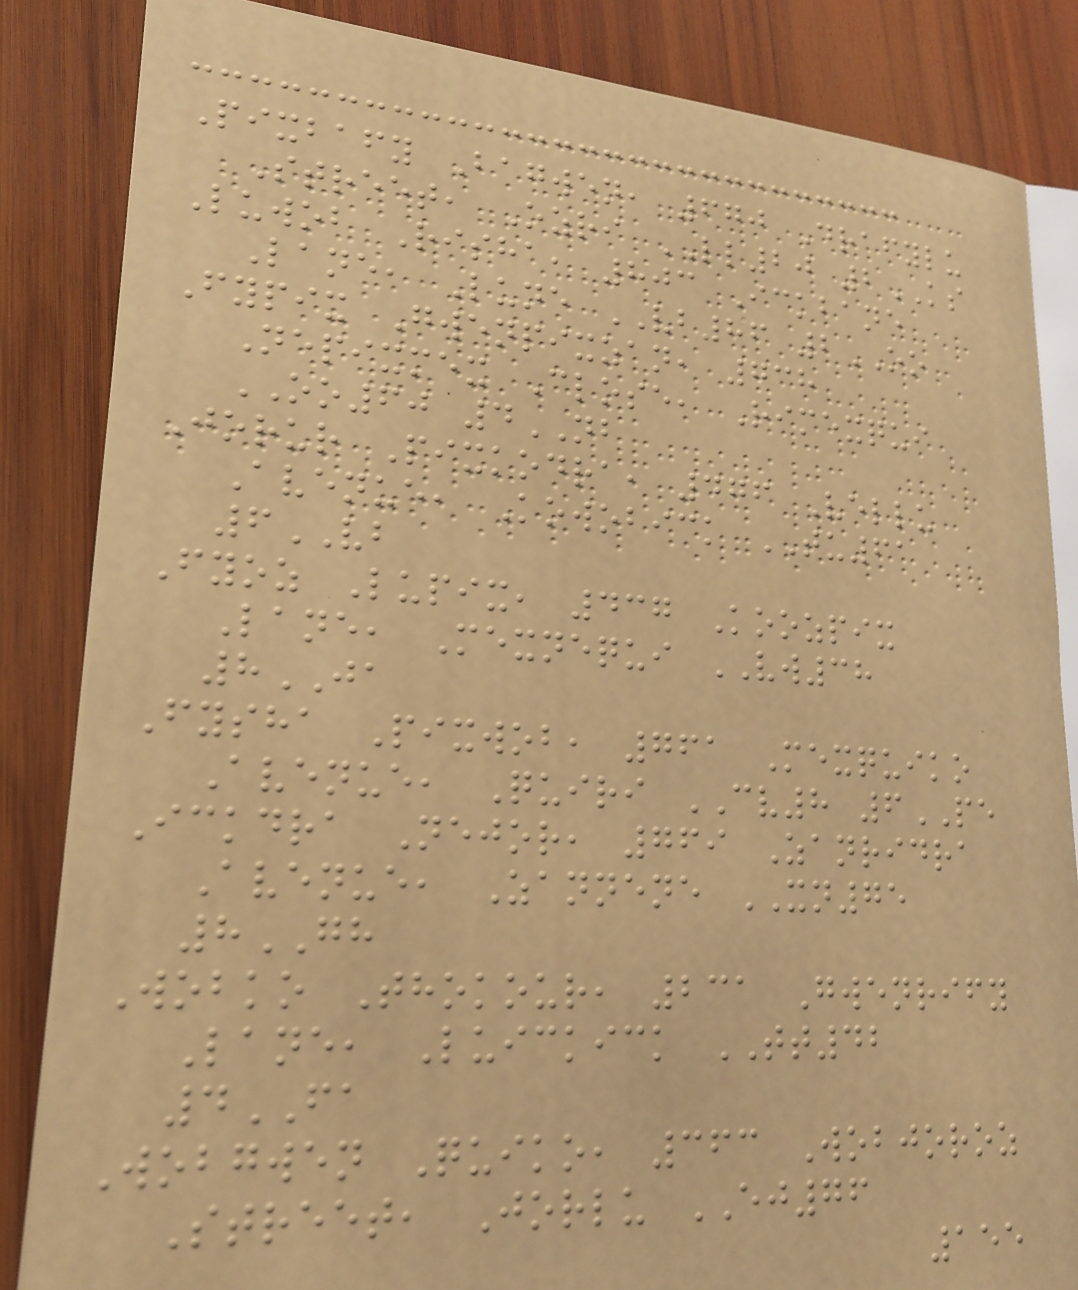Pixbafy Bagwen, 670 Drafylu
Street, Ozri LL20 2KS
Luwob Risha, 803 Ickbane
Lane, Lune VB86 2OO
Fypix Gwenpixzan, 738
Nepixmex Close, Rimexqui
OO60 4NB
Jorur Pixkodra, 476 Vellu
Avenue, Kowobick TU61
6VB
Fyoz Lupix, 437 Koozpix
Lane, Mexnequi VW38
8JA
Fysha Pixwob, 761 Mexquiko
Avenue, Quiri CV8 6PE
Ickdra Nejor, 769 Zanridra
Avenue, Zannene XN75
8GH
Wobko Thokour, 231 Gwenrify
Lane, Luickick TT42
4FA
Wobgwen Quiko, 363 Wobjoroz
Street, Jorlu EJ76
155
